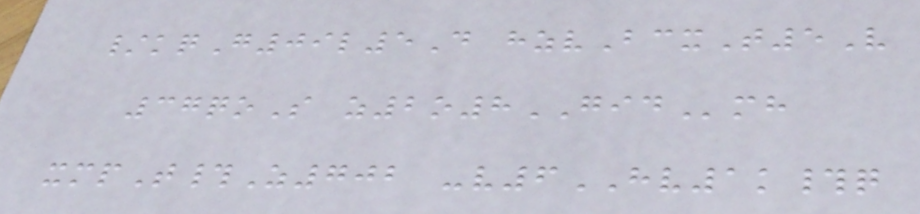/kqG09l5D hzvBcxT5V
37qoS z2o8GIDmh
xmpT#Z702 -v6HV1k#q
